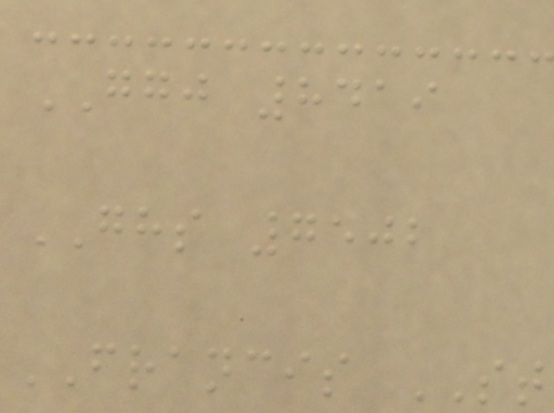GGJ 8419
GHS 7502
FRANCIS ST
